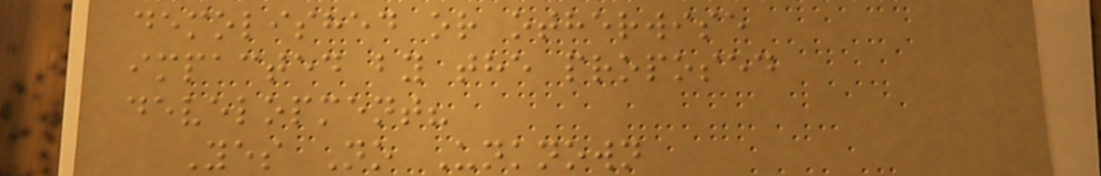demolished or otherwise
impacted by the proposed
development?
Yes No Unknown
